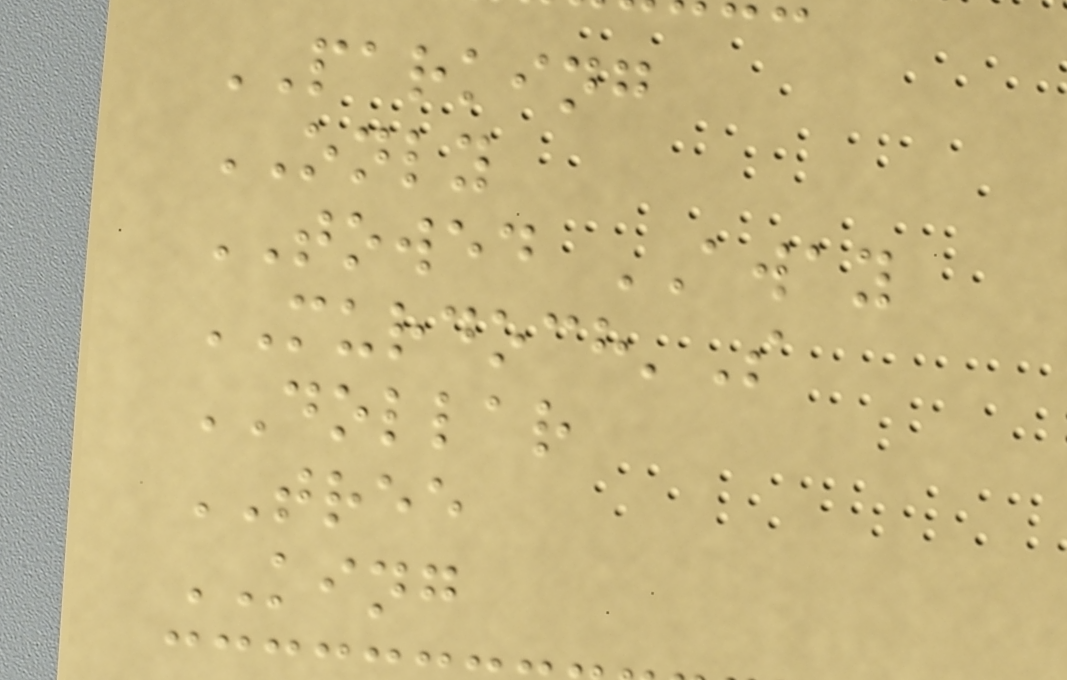PARKING
ONLY
TOWED AWAY
MURDOCH'S
DOLLAR
TREE
KING
